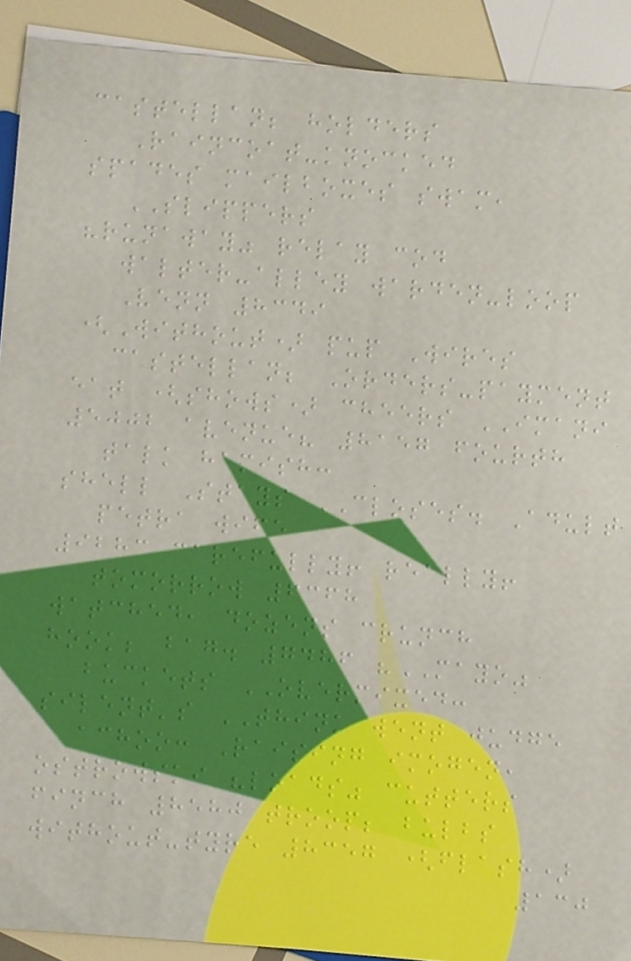castellan; holders
Raincoat-knocked
spades mailboxes swam,
SLIPPERS
"runaway" relay cod
walter-alley warden-loop
Venn 8349
(Without) pup Wires
castellan; Orders-payment
eat (shows) cheers IMANI
5002 avenue? 8157 fourth
talk hamish:
shell Stays CLOSES. Adult
petra wife
9283 carefully! really!
tomorrow 6368
watched, dozens crunch
hook; bag. 7486 "MAYO"
buckets OVERMIXED:
silent's THINK went judge
achoo: Raising imogen,
ostrowski "loads" cutters
finch 8580 troop; bulbs
without-tyre 8357 (flash)
130
